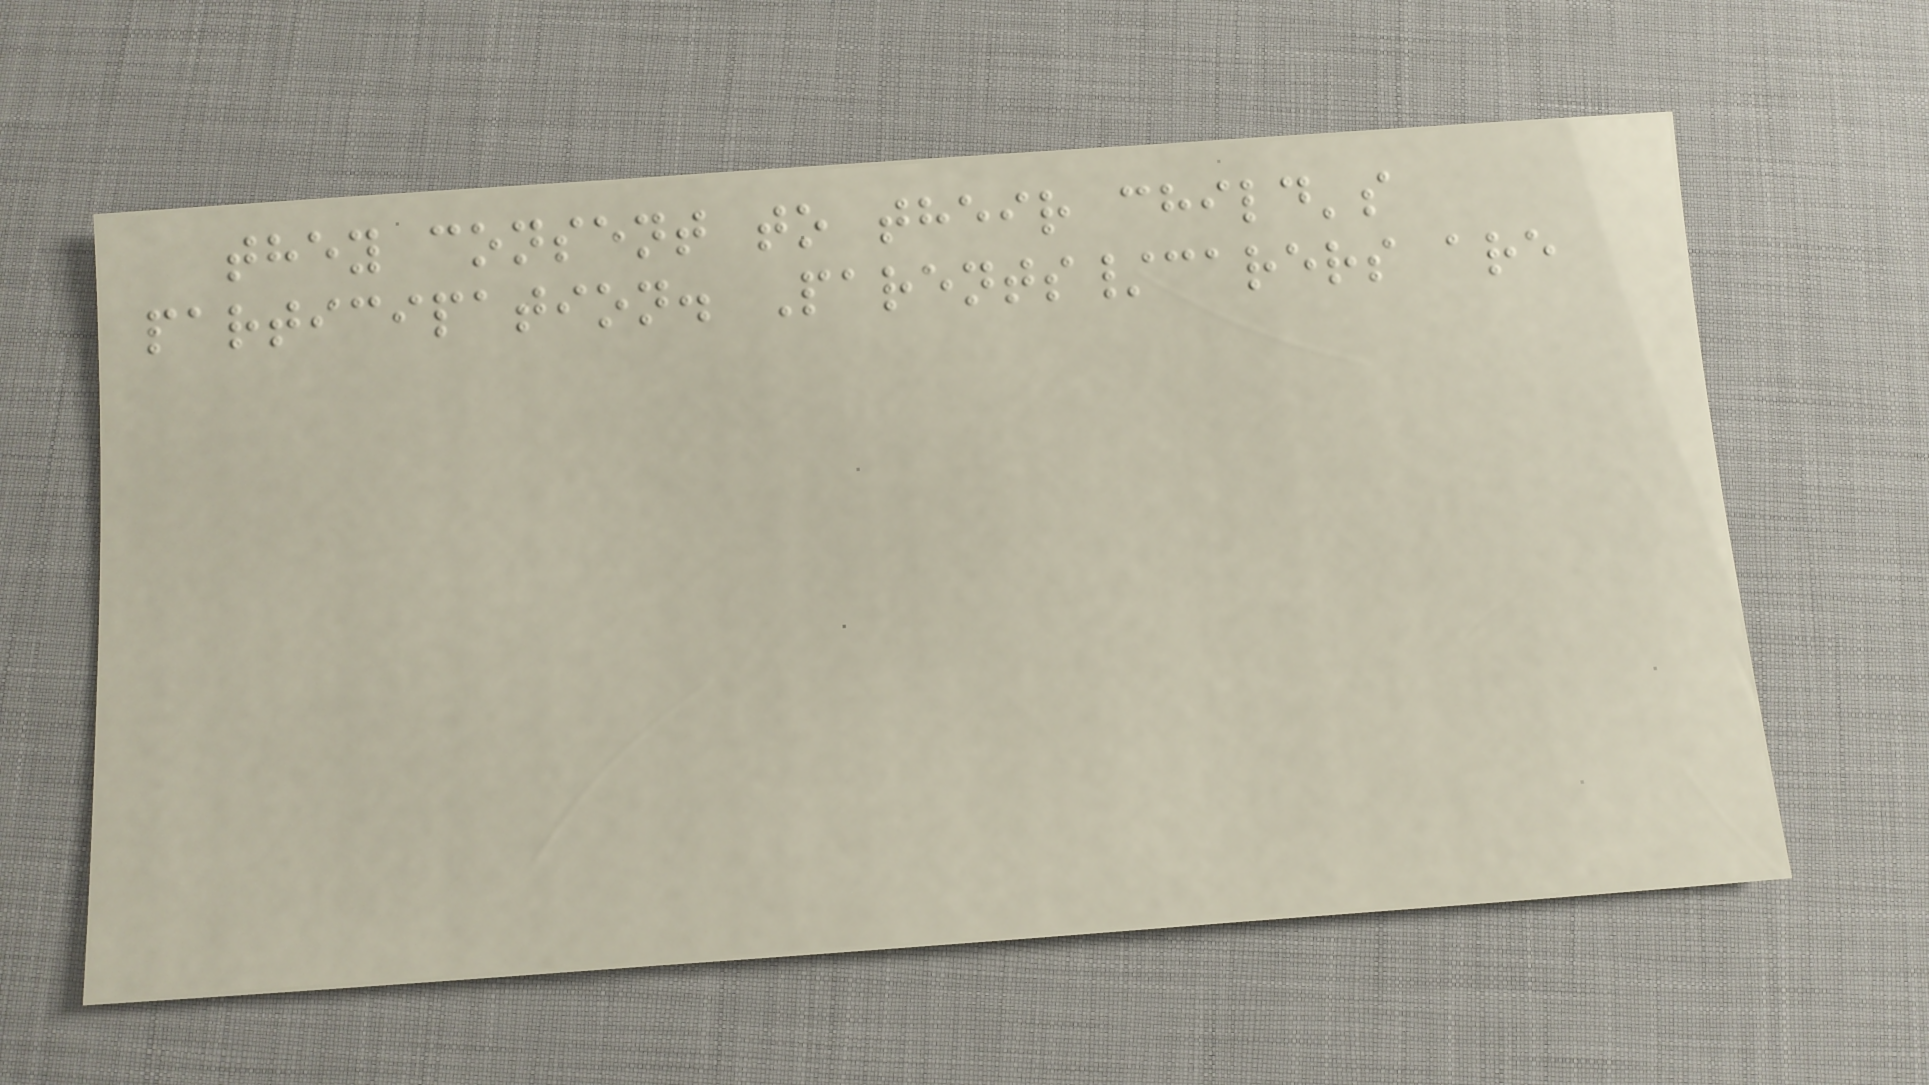they consent to their child's
participation. Parents/carers are
